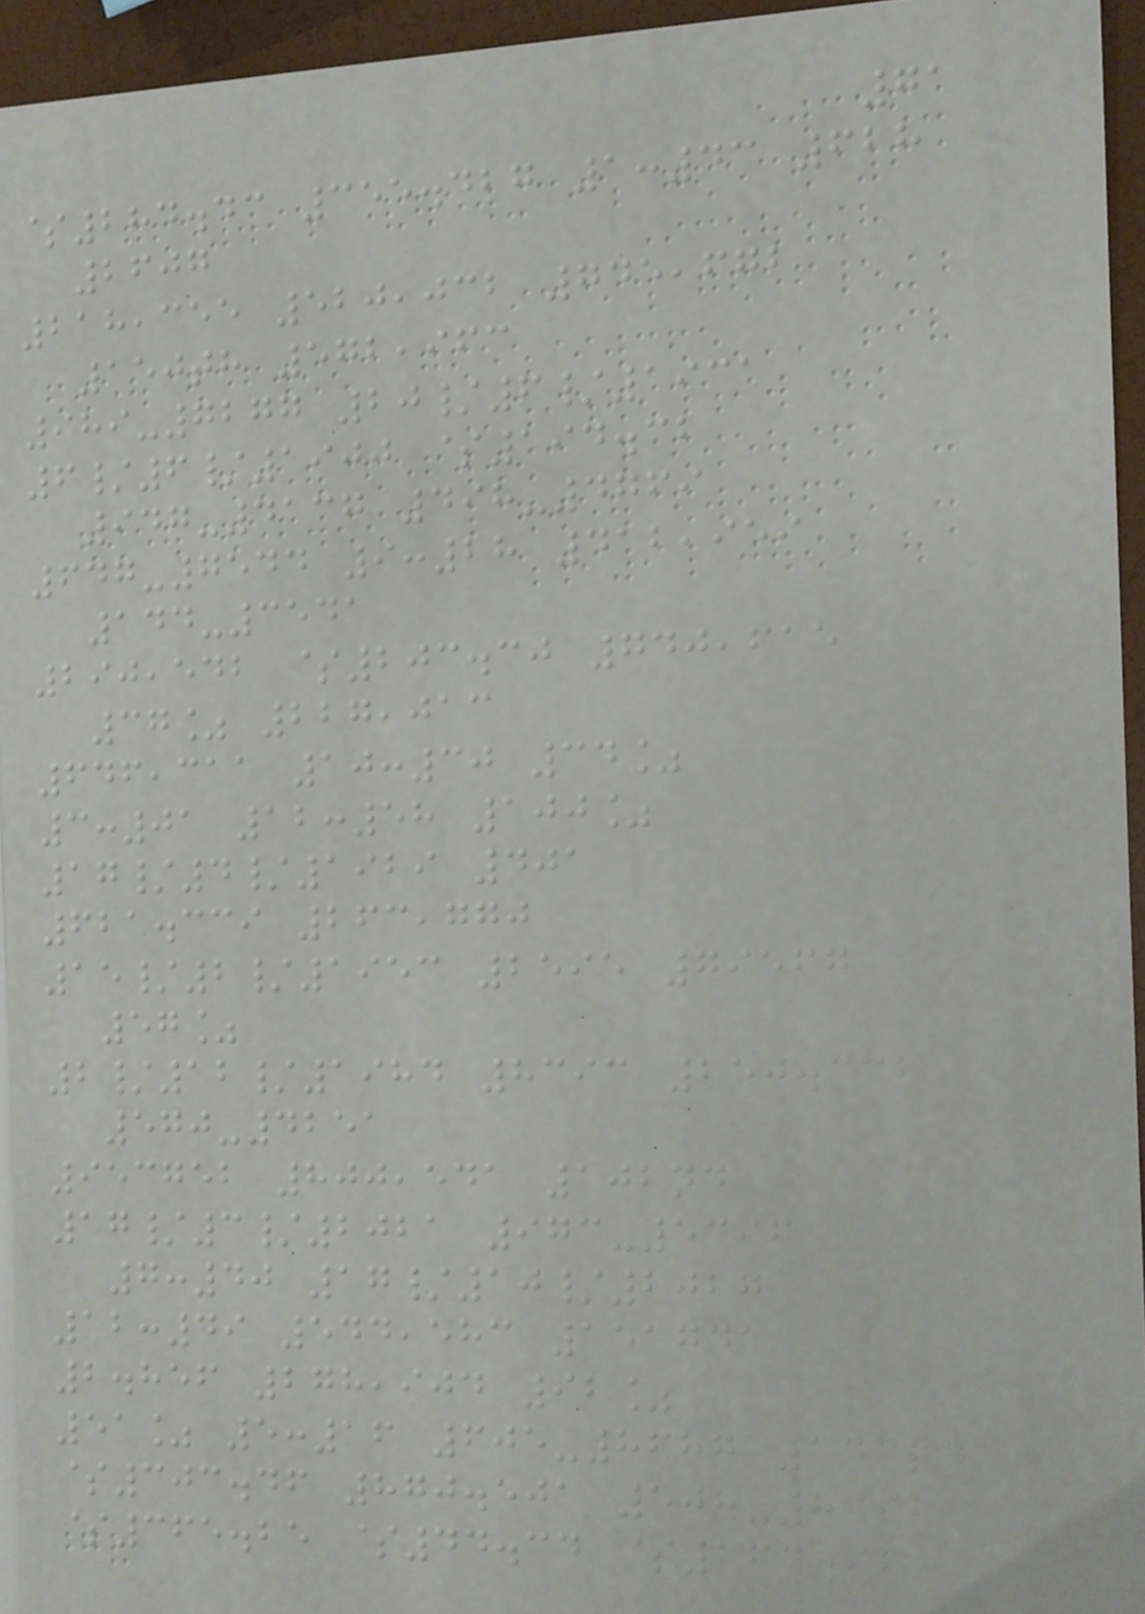71
$284.43 355.427 1:43 628
2607
218,355 520,032 745,672
150th 572,963
989-7277 20/6/1931
6/6/1900 $194.32
947-4137 498-4769
647-7544 9:28 412,959
144-3541
290,542 $203.30 740,615
37% 227,013
646,311 10:30 34%
3:01 12:58 100%
17/4/1929 401
621.339 263,770
15/2/1953 2595 79567
57%
2/12/1984 8393 250.332
570-4251
953752 800,541 102nd
17/3/2021 973-5396
7:40 17/10/2027
12:49 544,583 151741
2.856 278,904 92%
51% 5:16 605-8687 143rd
$303.46 870.501 508-8992
$365.25 $44.34 $163.92
